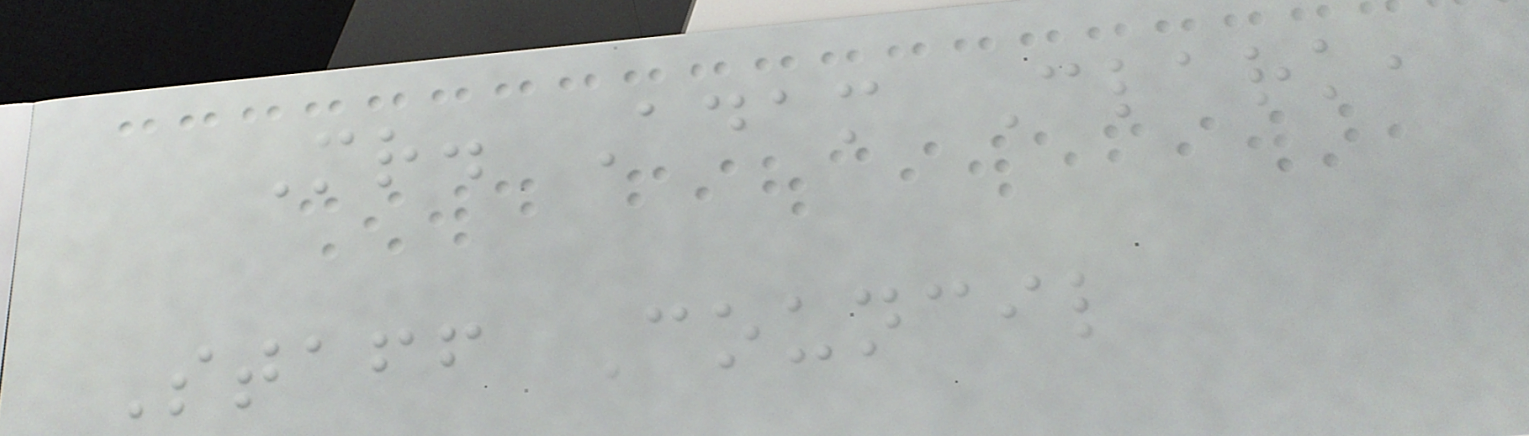Mr. Adam Clark,
Staff Council
